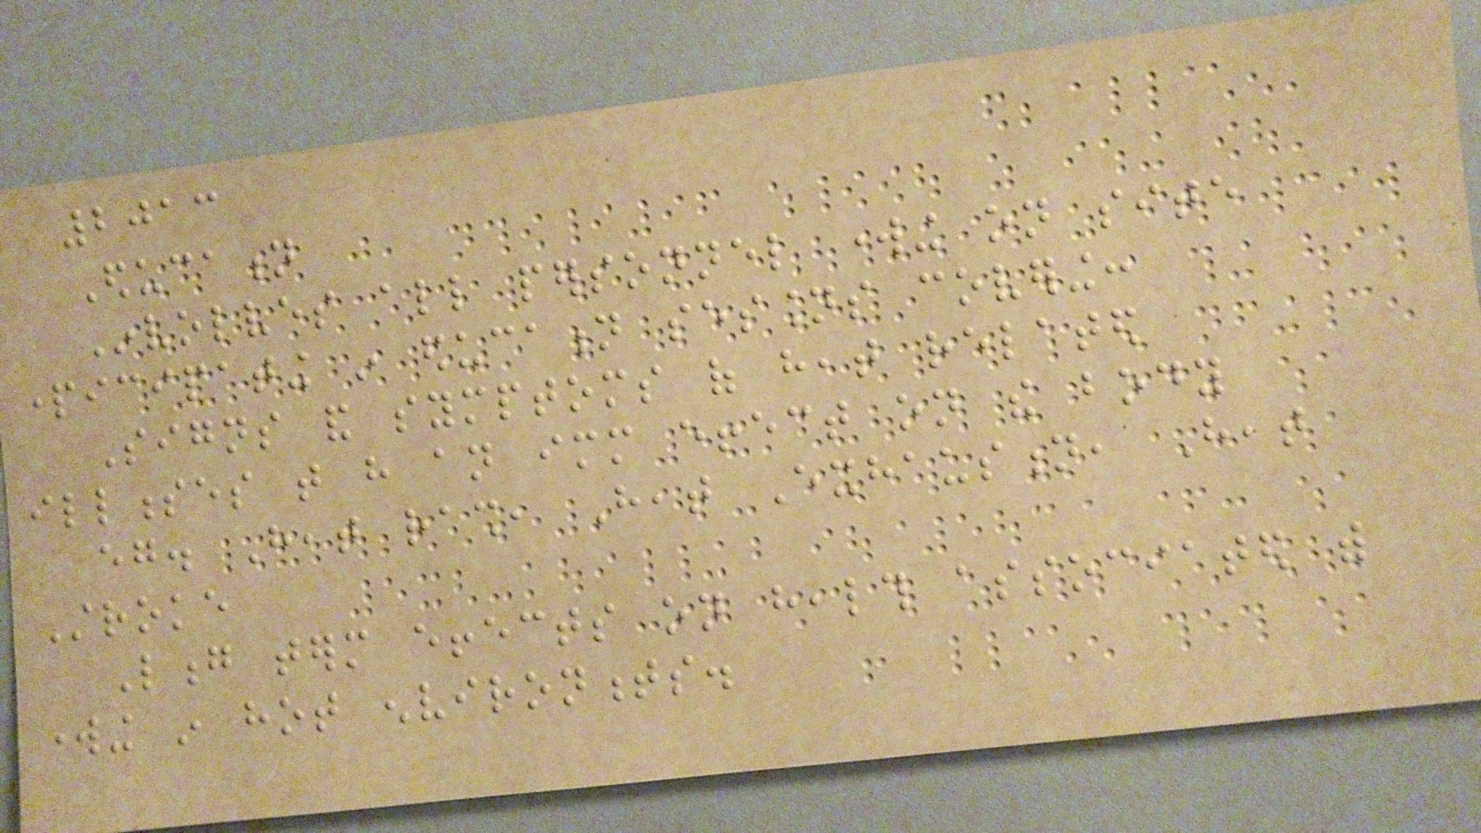2013
Education
Involves all personnel working on site
participating in education sessions covering:
Signs and symptoms of heat related
illnesses that have an immediate effect on the body
eg. Heat rash, Heat Exhaustion, Heat
Stroke
Long term effects on health associated with
working in hot environments.
